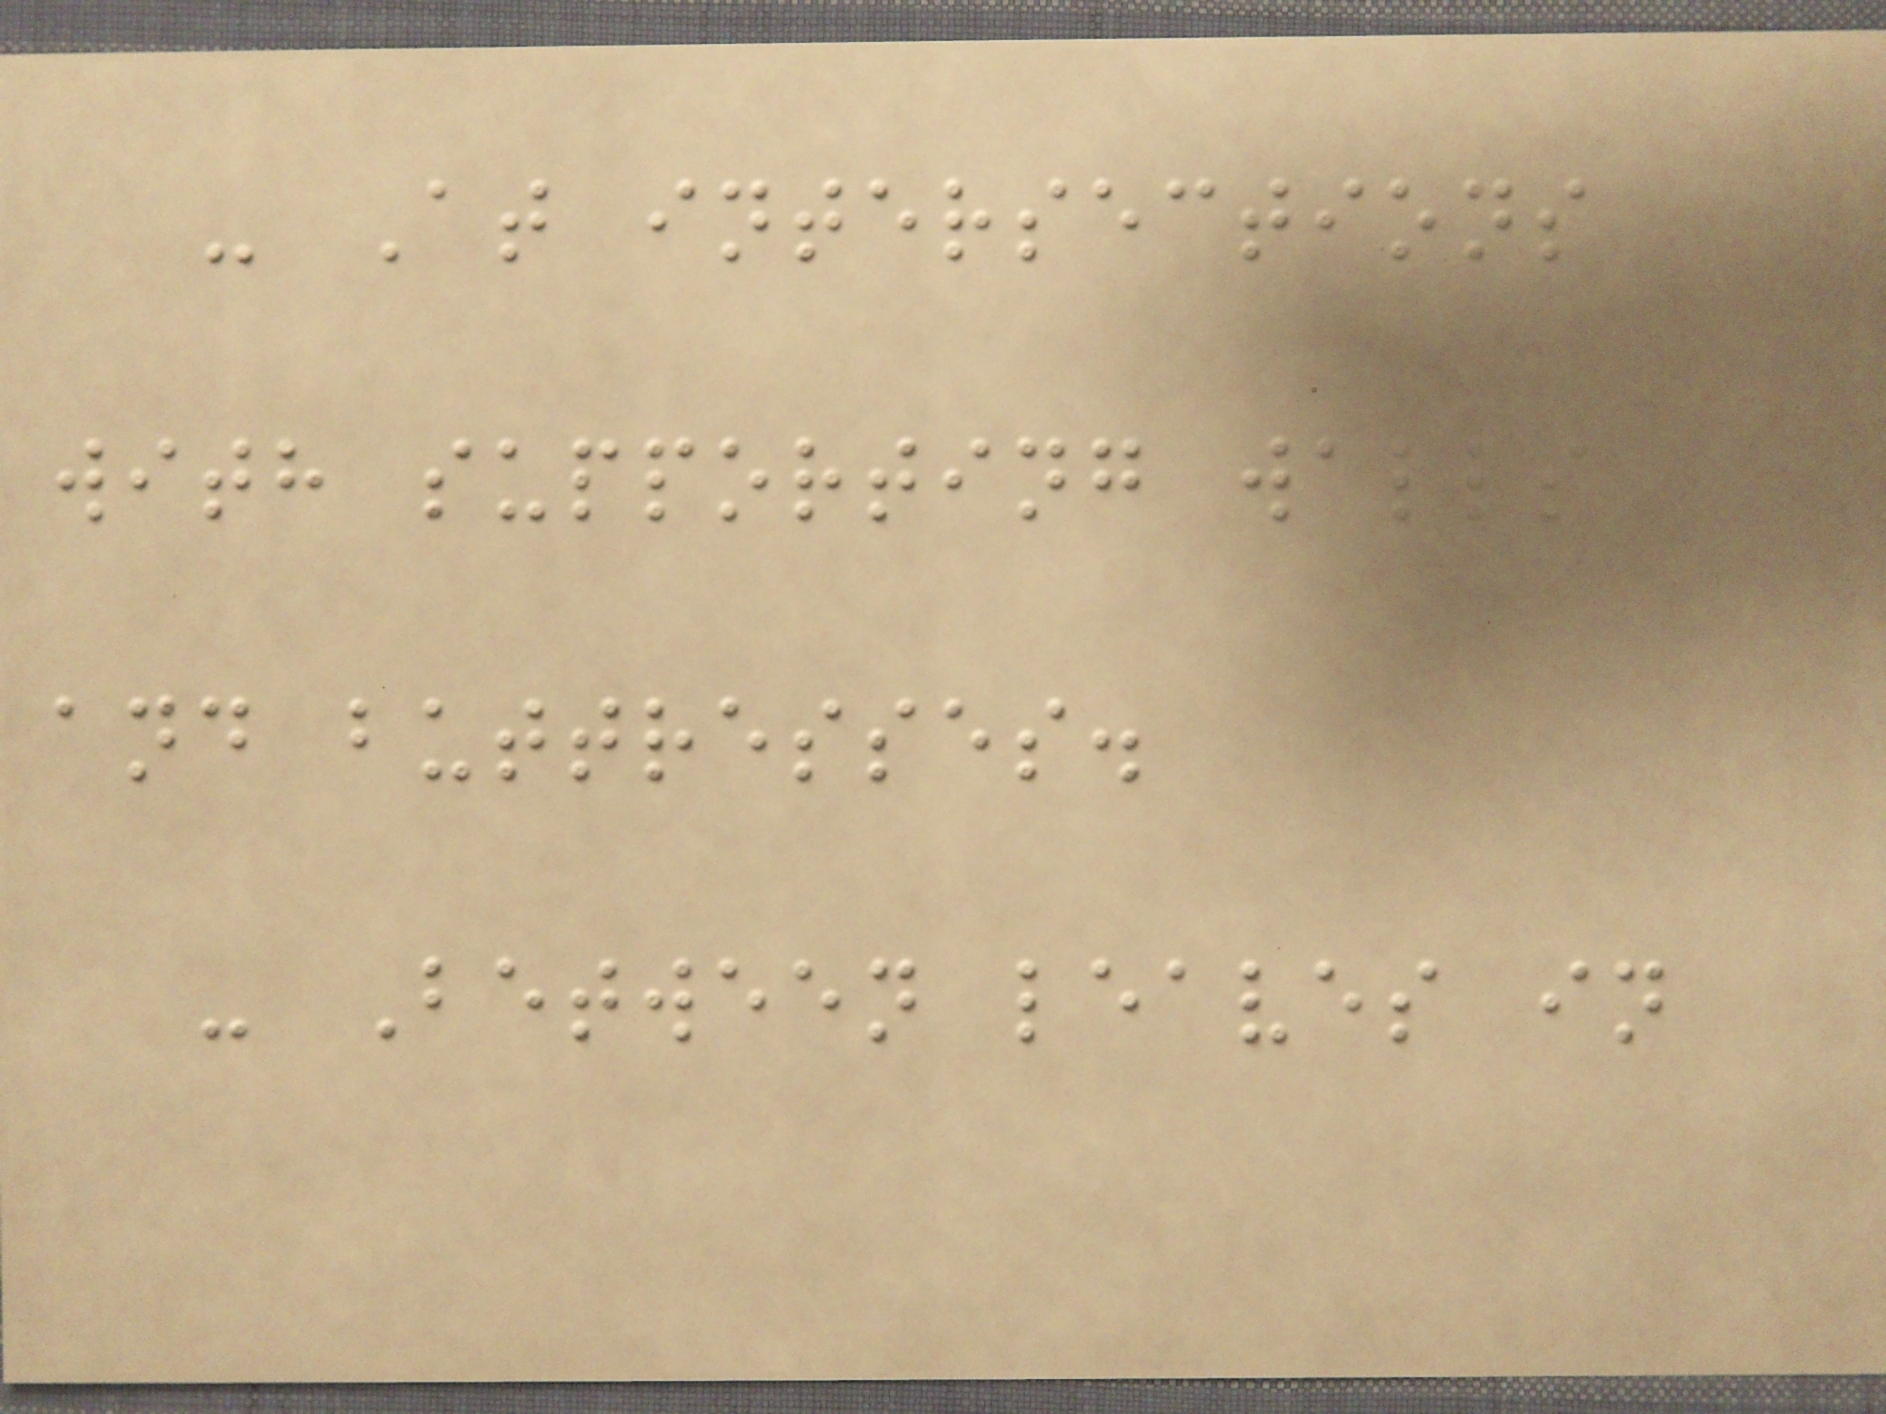- At intersections
with supporting walls
and buttresses.
- Between leaves in
